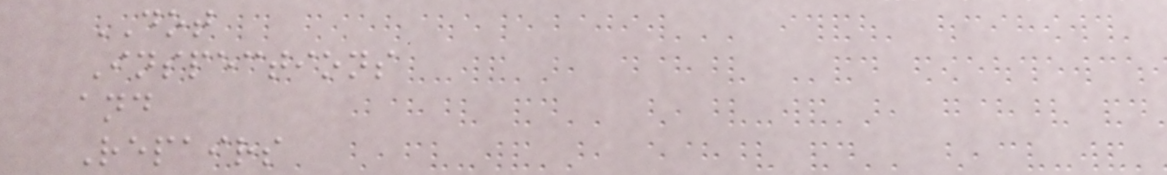DOT
Inspections
and
Repairs
